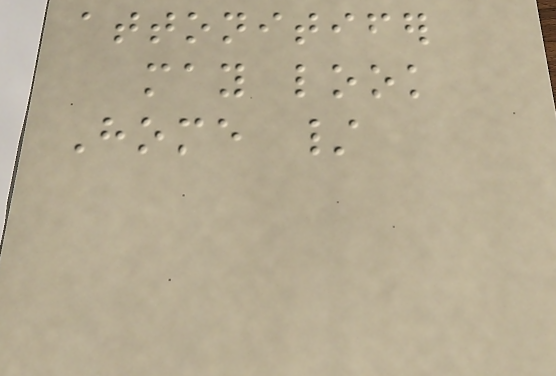attonitifer
may look
Home /
